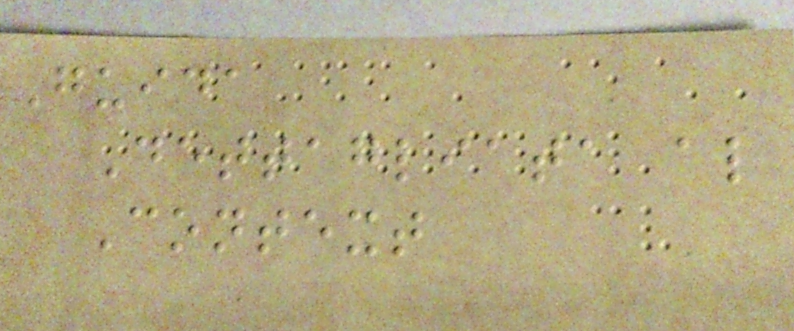Guida
Dettagliata al
Context
